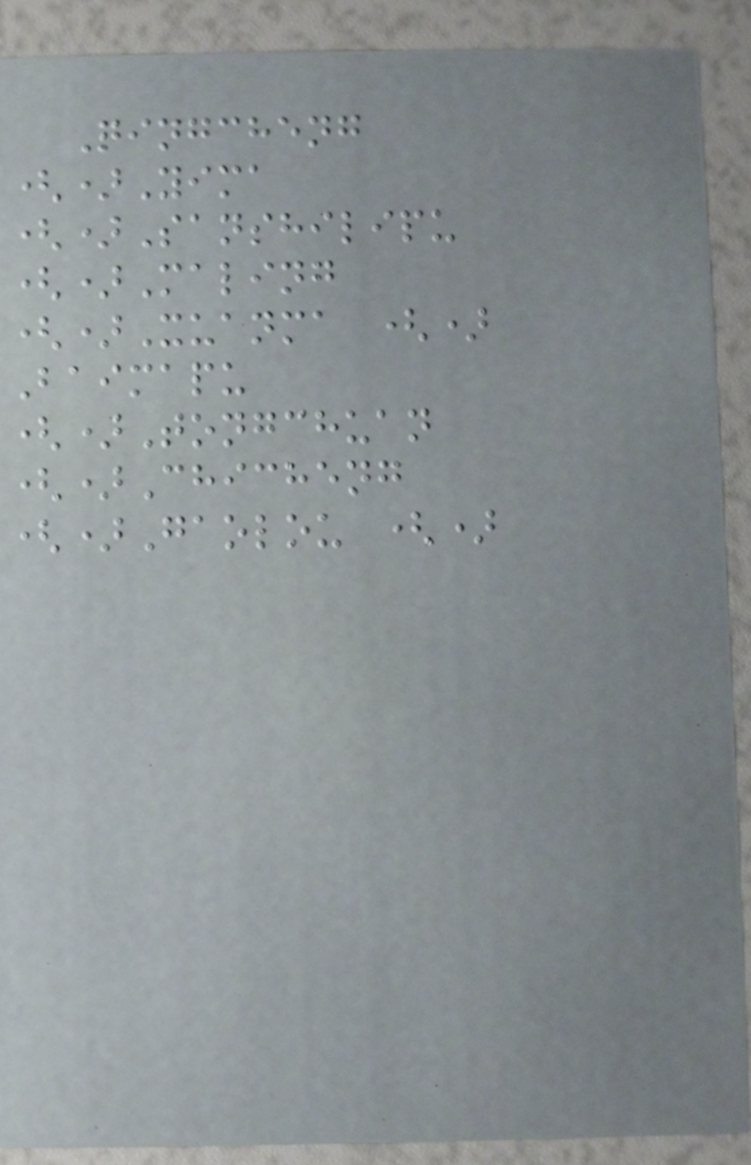Qingcheng
()Yima
()Sanshilipu
()Maling
()Xuanma ()
Baimapu
()Tongchuan
()Chicheng
()Gaolou ()
